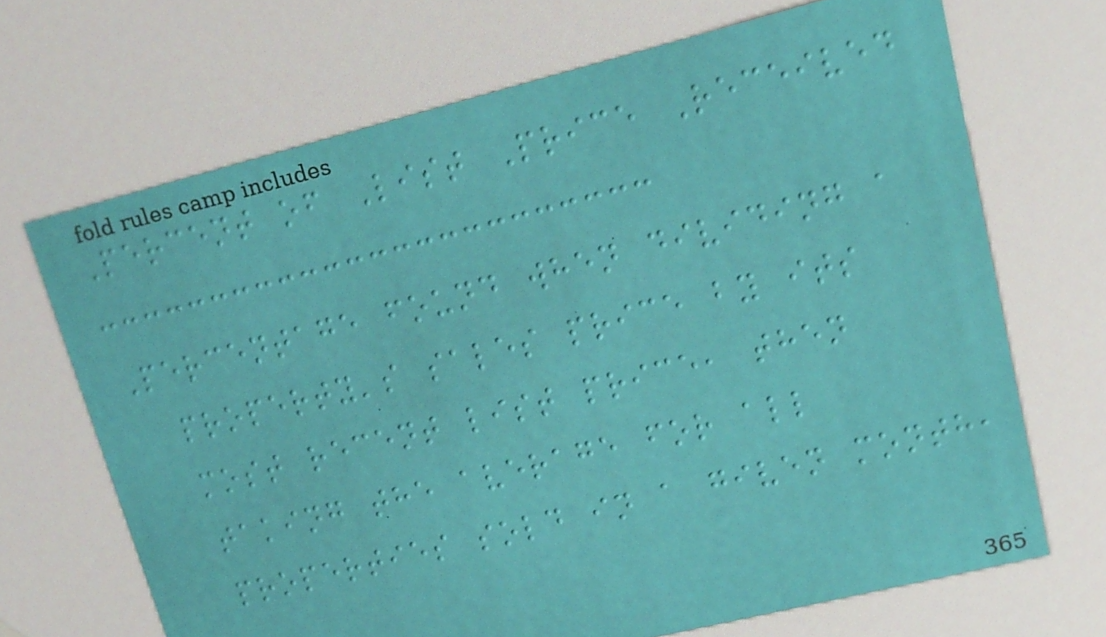Percent of List Price Received
Percentage found when dividing a
property's sales price by its
most recent list price, then
taking the average for all
properties sold in a given month,
